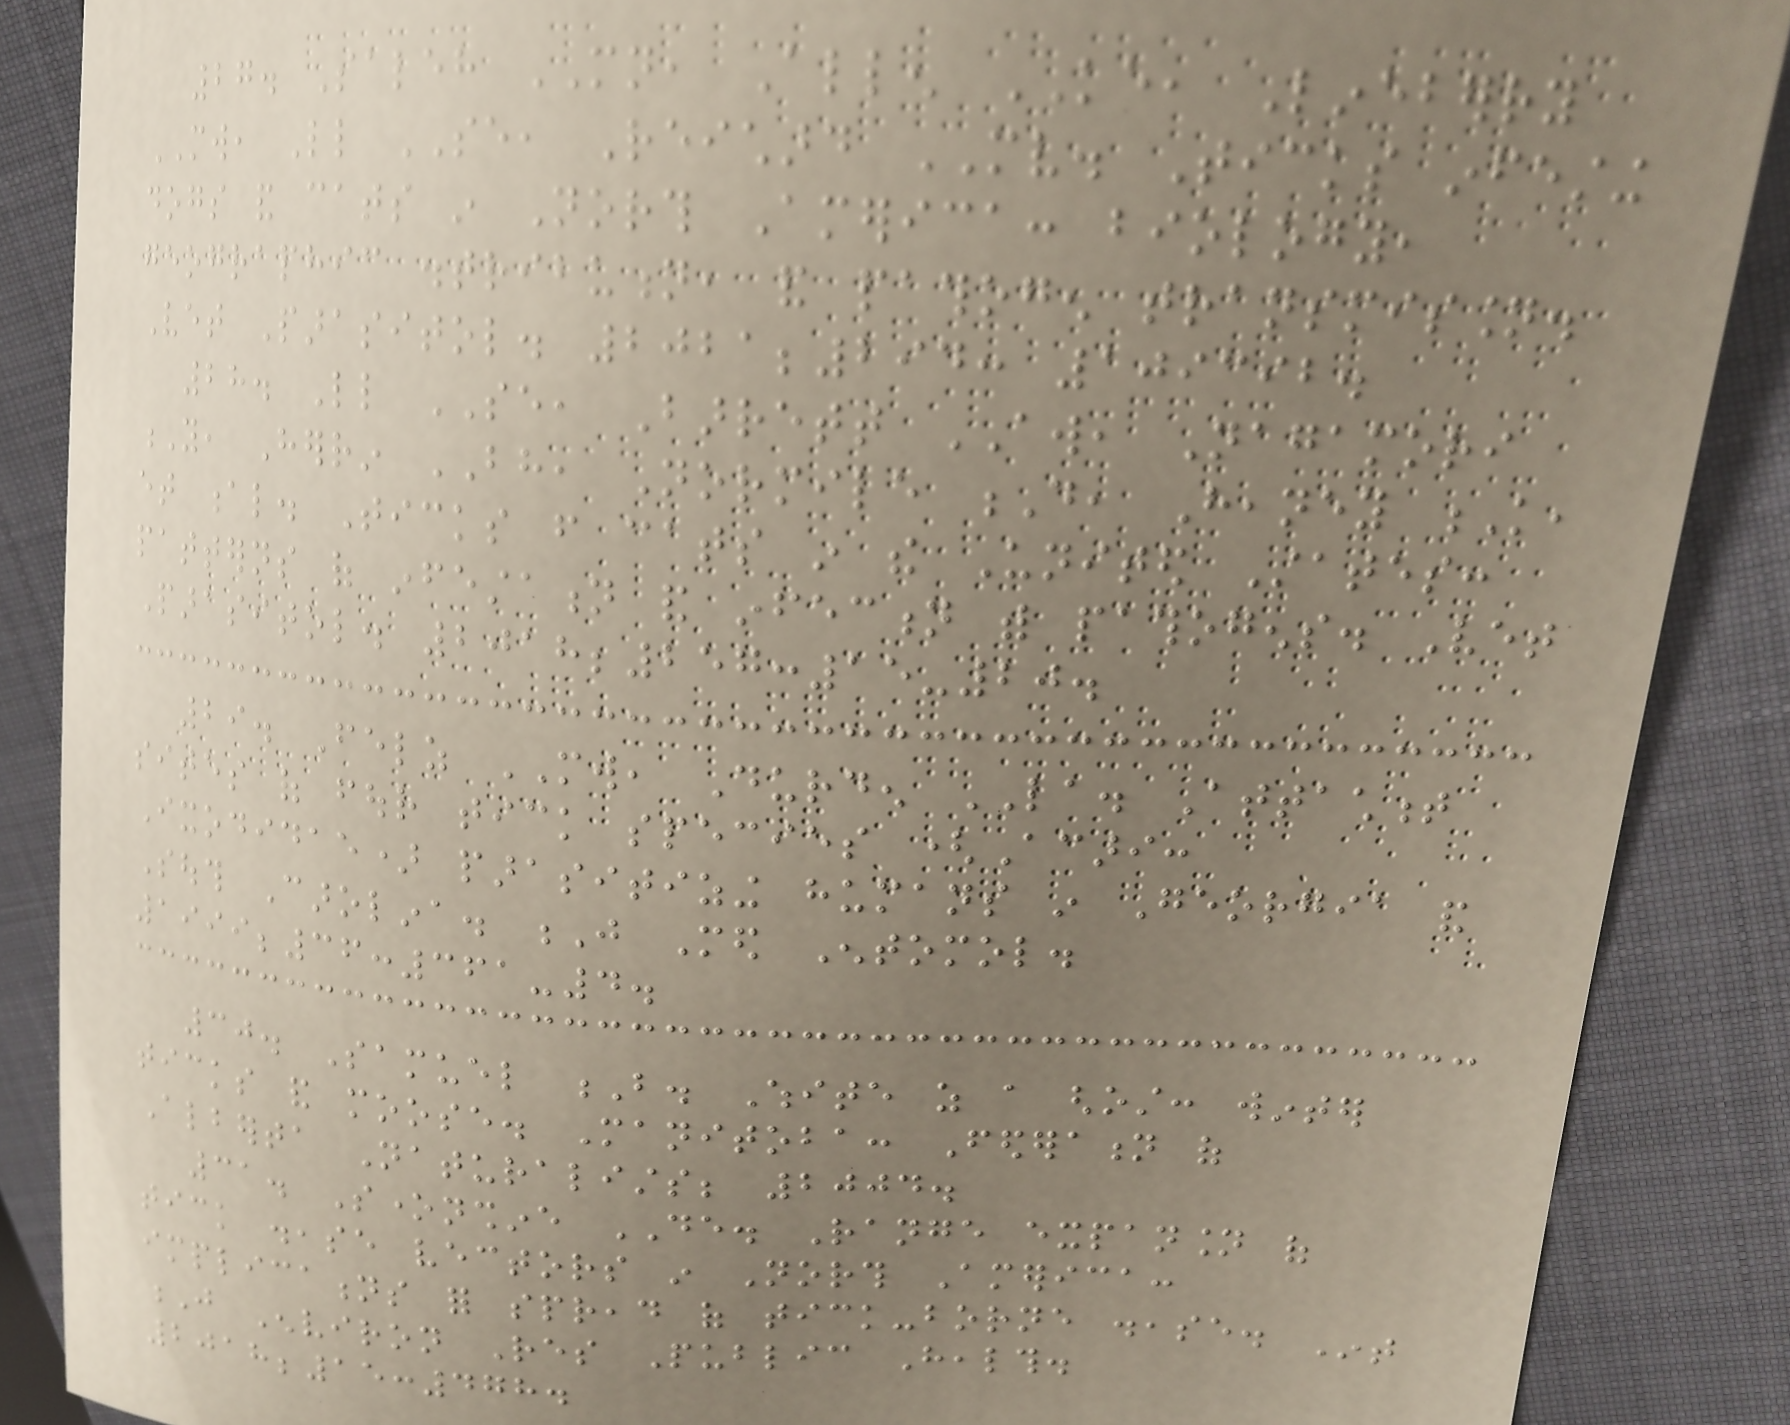27. Saleh MN, Allen KE, Lineberry
MW, Little SE, Reichard MV. Ticks infesting
dogs and cats in North America: biology,
geographic distribution, and pathogen transmission.
Vet Parasitol. 2021;294: 109392.
28. Little SE, Barrett AW, Nagamori
Y, Herrin BH, Normile D, Heaney K,
et al. Ticks from cats in the United States:
patterns of infestation and infection with pathogens. Vet
Parasitol. 2018;257:15-20.
29. Felz MW, Durden LA. Attachment
sites of four tick species (Acari:
Ixodidae) parasitizing humans in Georgia and
South Carolina. J Med Entomol.
1999;36:361-4.
30. Samuel B. White as a ghost: winter
ticks and moose. Manitoba: Federation of
Alberta Naturalists; 2004.
31. Sonenshine DE. Range expansion of
tick disease vectors in North America:
implications for spread of tick-borne disease. Int
J Environ Res Public Health.
2018;15:478.
